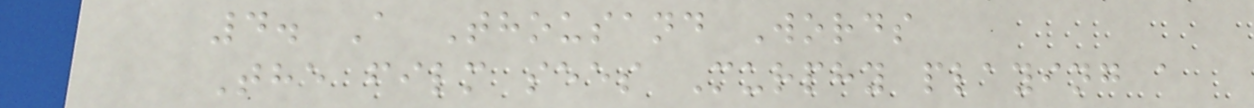4. A Thousand Words
The film sees Murphy playing a
